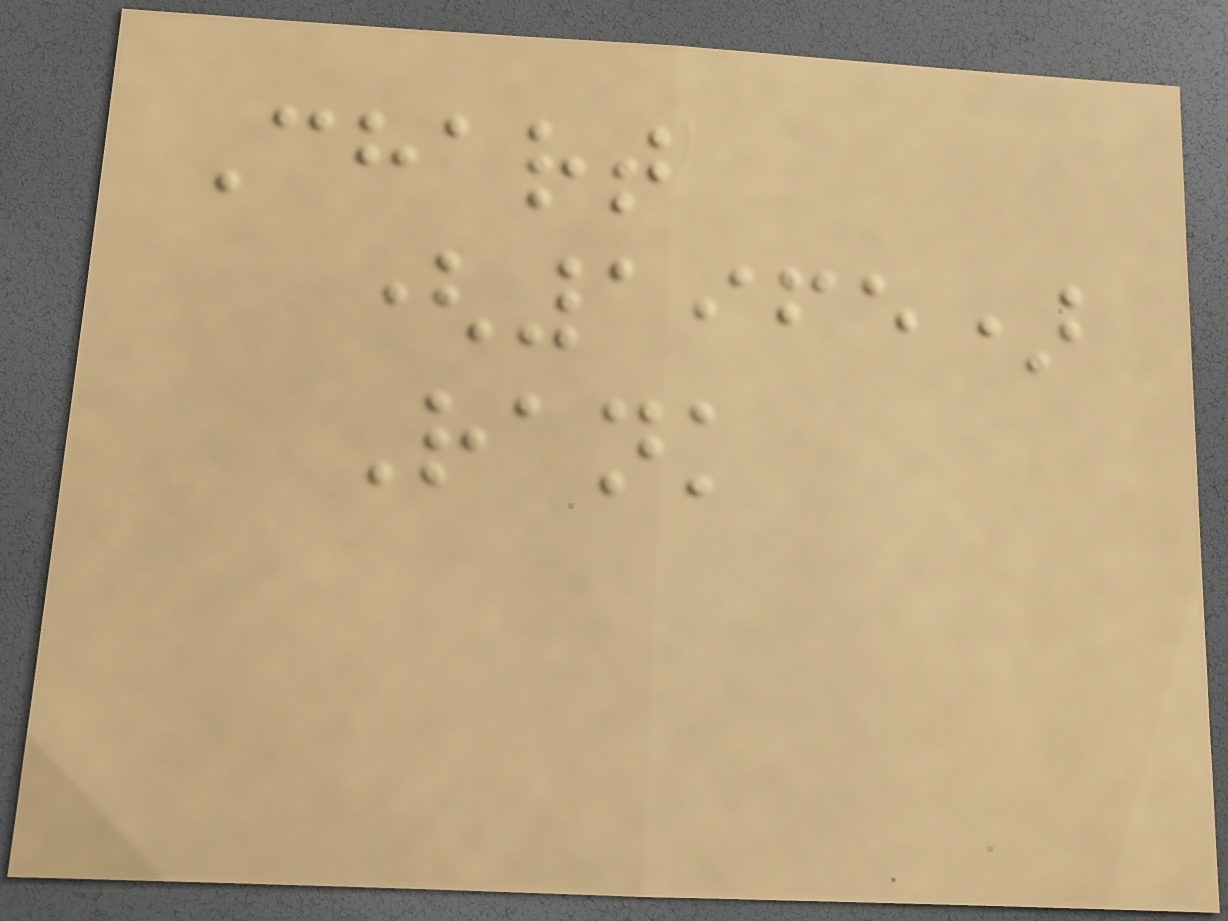Chart
(1965)
Rank
